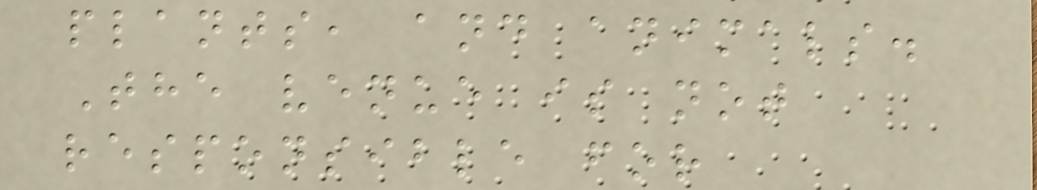plants, and animals.
The venue is not
responsible for
